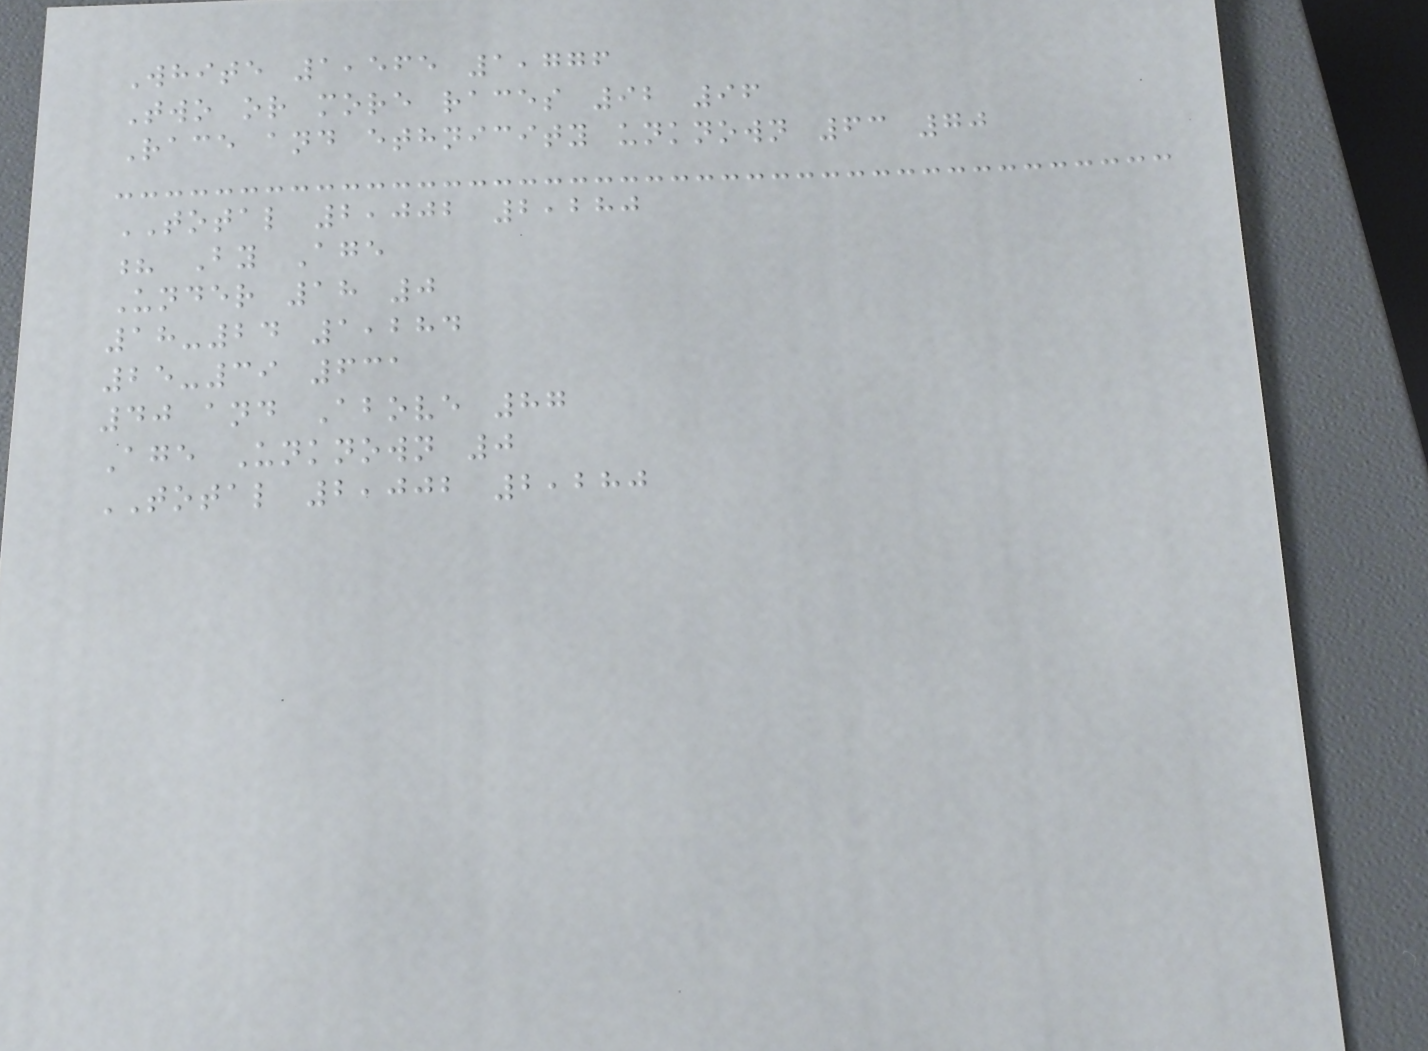White 1,565 1,776
Two or more races 92 96
Race and ethnicity unknown 63 70
TOTAL 2,002 2,280
? By Age
Under 18 0
18-24 1,284
25-39 631
40 and Above 87
Age Unknown 0
TOTAL 2,002 2,280
